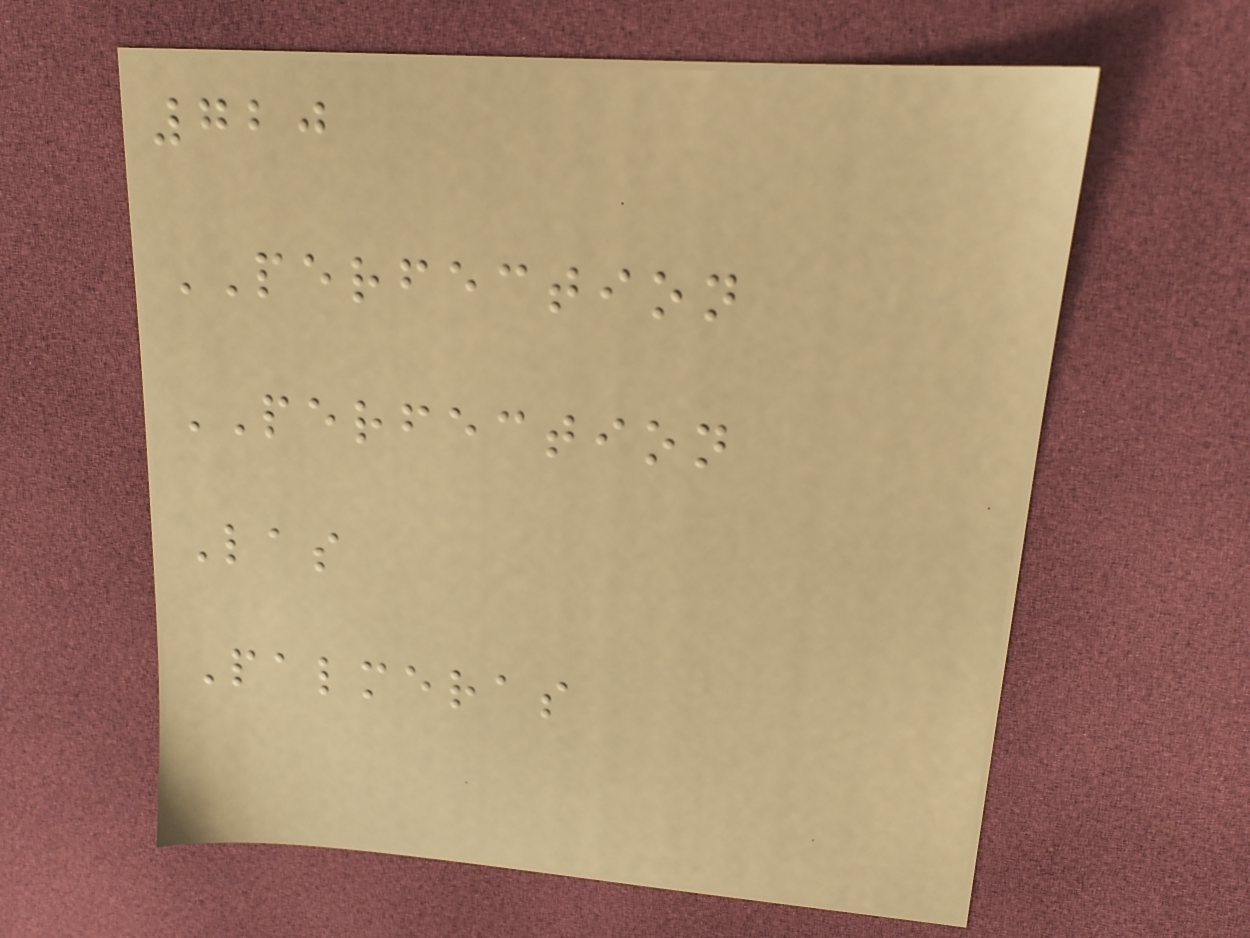720
PERFECTION
PERFECTION
Las
Palmeras
